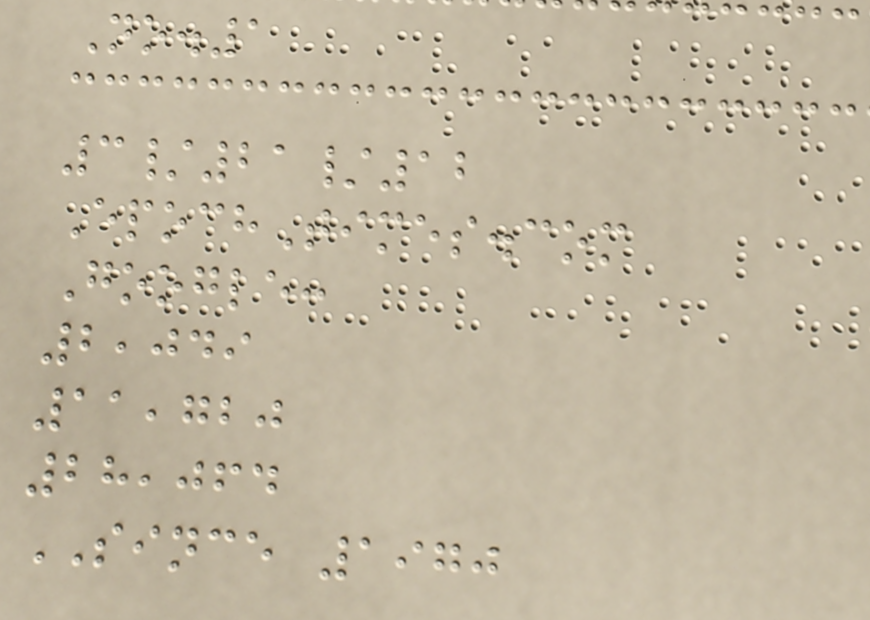No.1
3/21/12
EpochTimes.com
Google:
2,049
11,720
28,064
SINCE 1970
